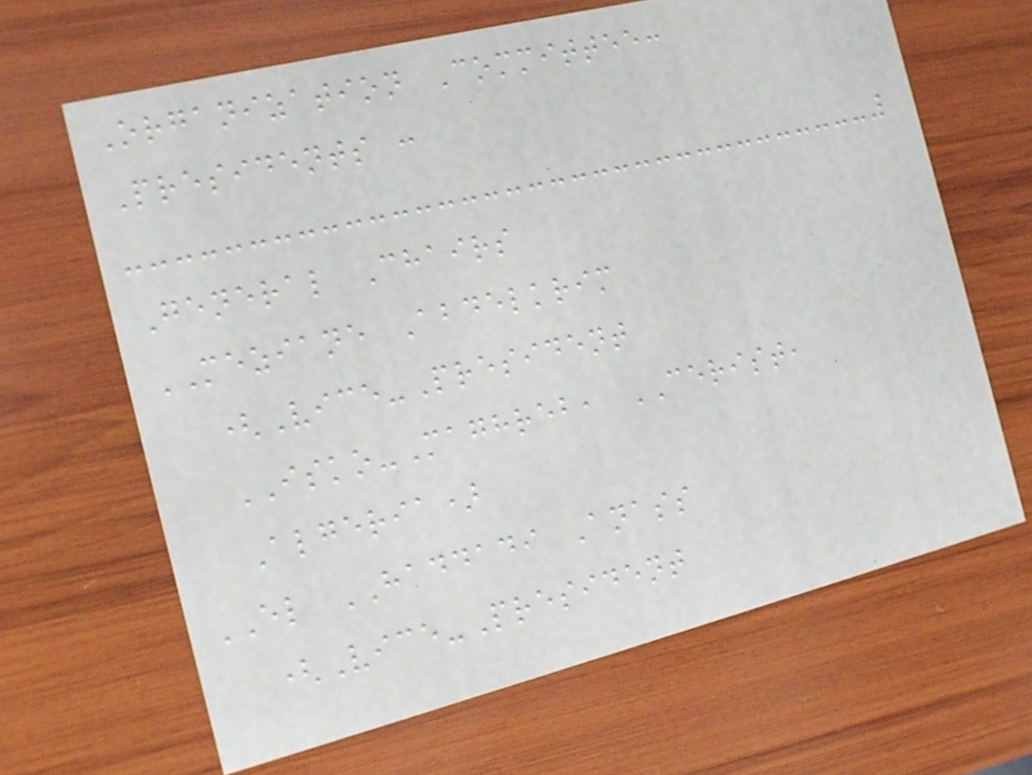Organization Committee:
Presidents :
General Chairs
MEZIANE Abdelkrim
(Vice-President
ISKO-Maghreb, CERIST,
Algeria)
EL HADDADI Anass
(Vice-President
